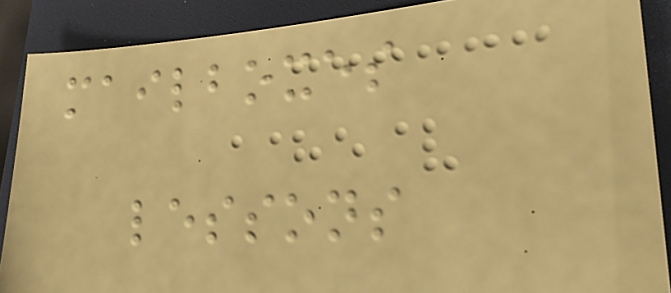mailboxes
lessons
